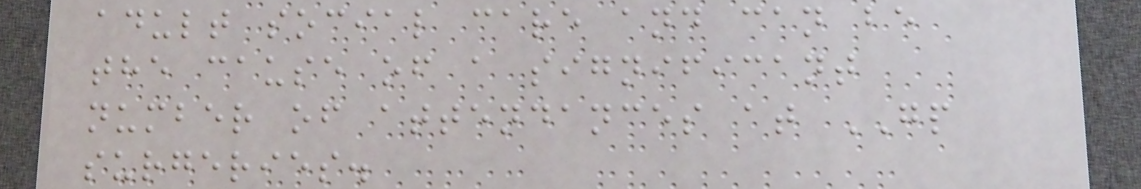adult social care and can be
the cause of a significant
number of attendances at GP
surgeries.
